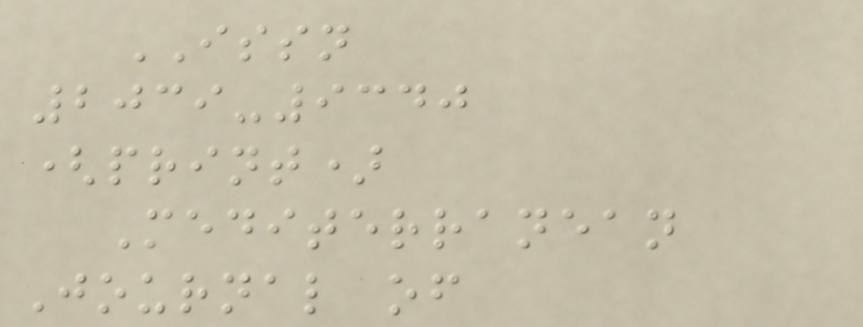ISSN
2039-9340
(print)
Mediterranean
Journal of
